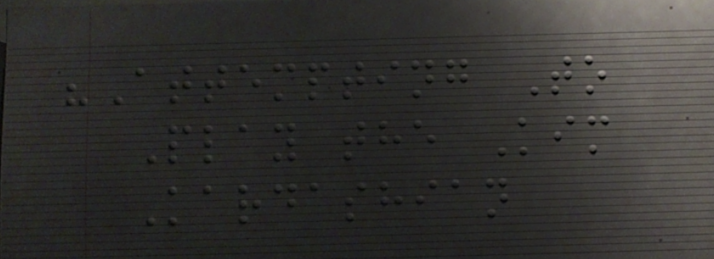"Attempting To
Play the Kim
Kardashian
